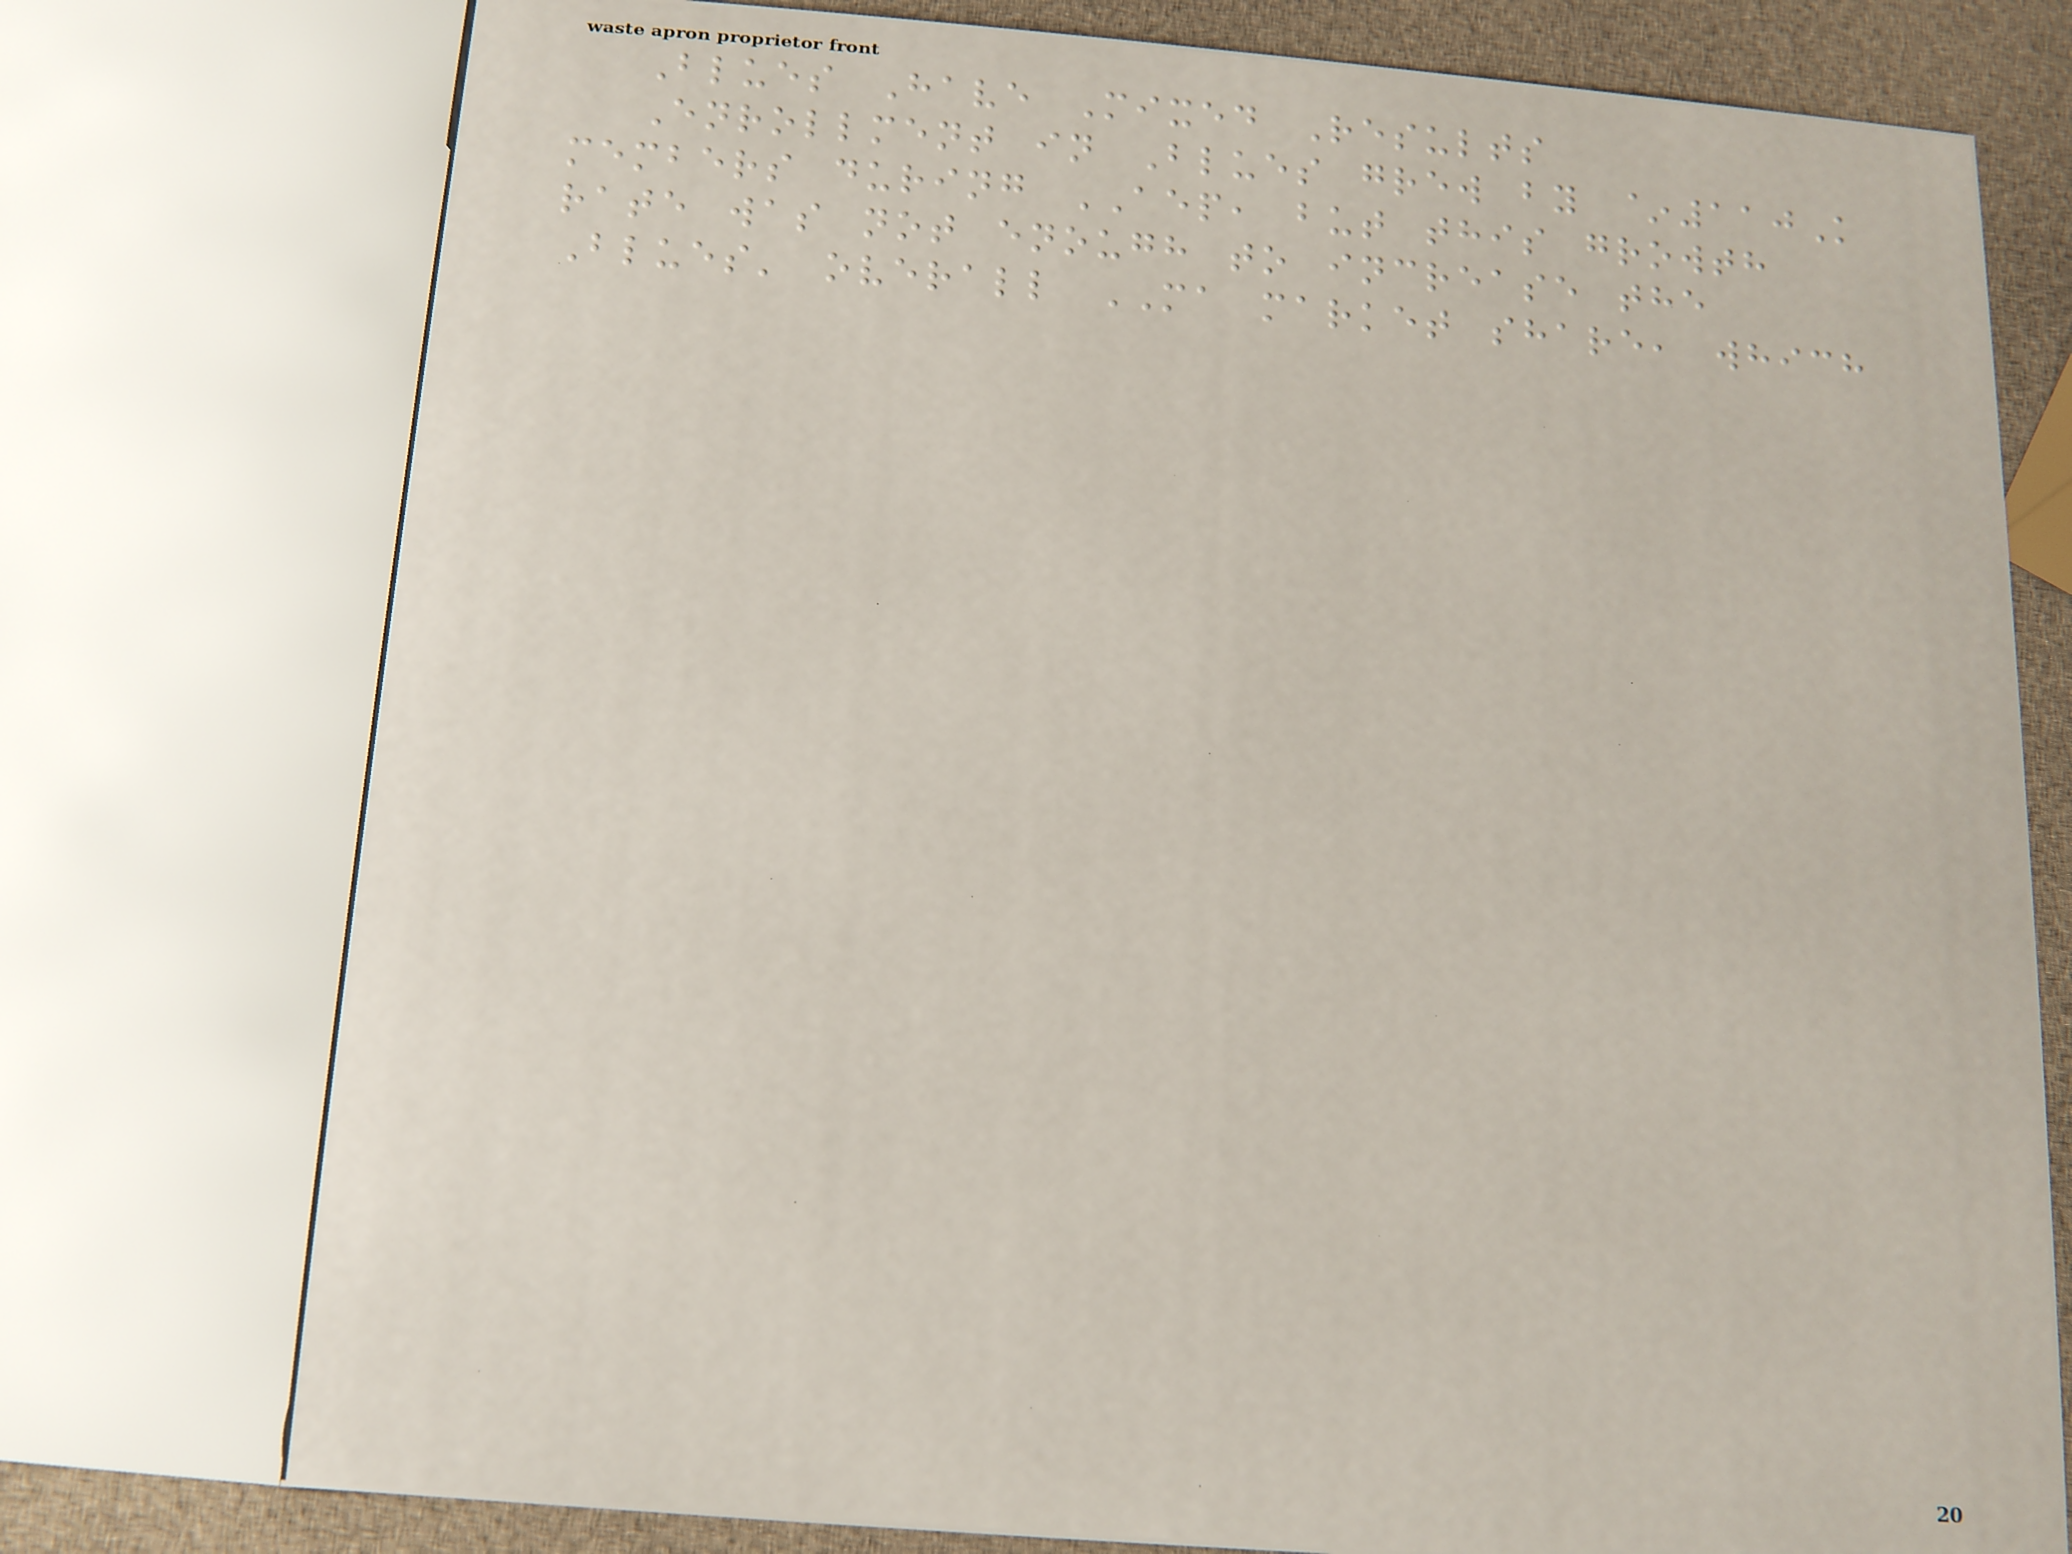Blues Have Mixed Results
Enrollment in Blues grew by ~110K
members during AEP, but this growth
rate was not enough to increase the
Blues' overall MA market share, which
